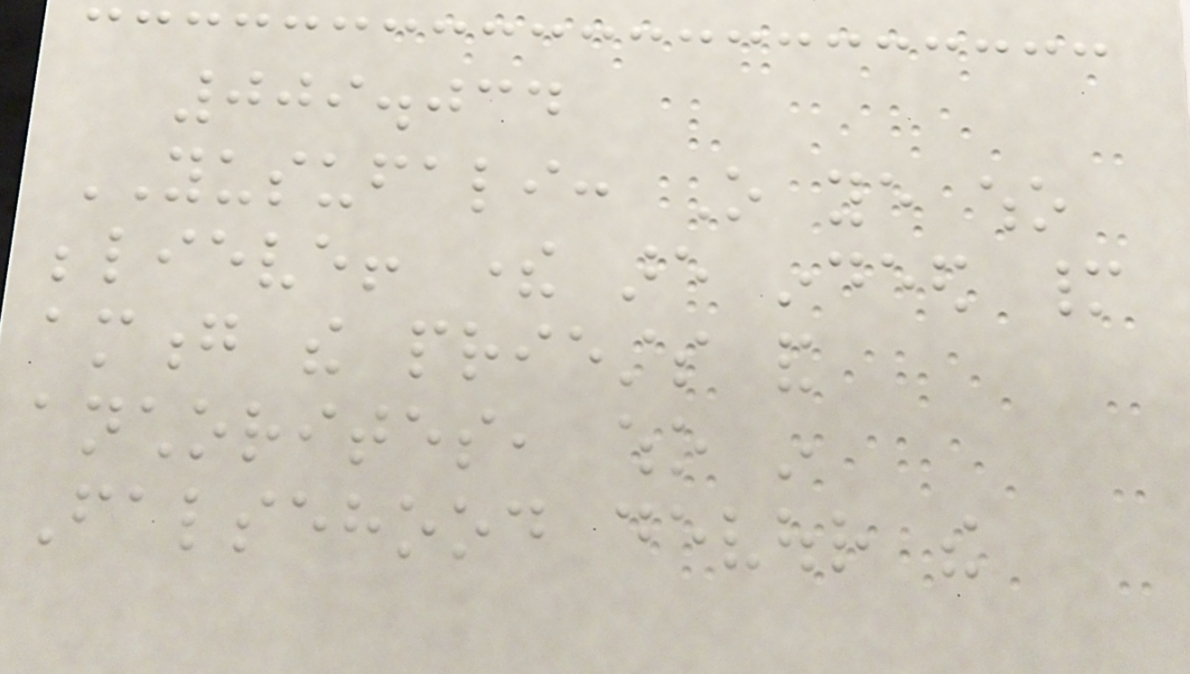009.034
YUSUFALI: O ye who
believe! there are indeed many
among the priests and
anchorites, who in
Falsehood devour the
